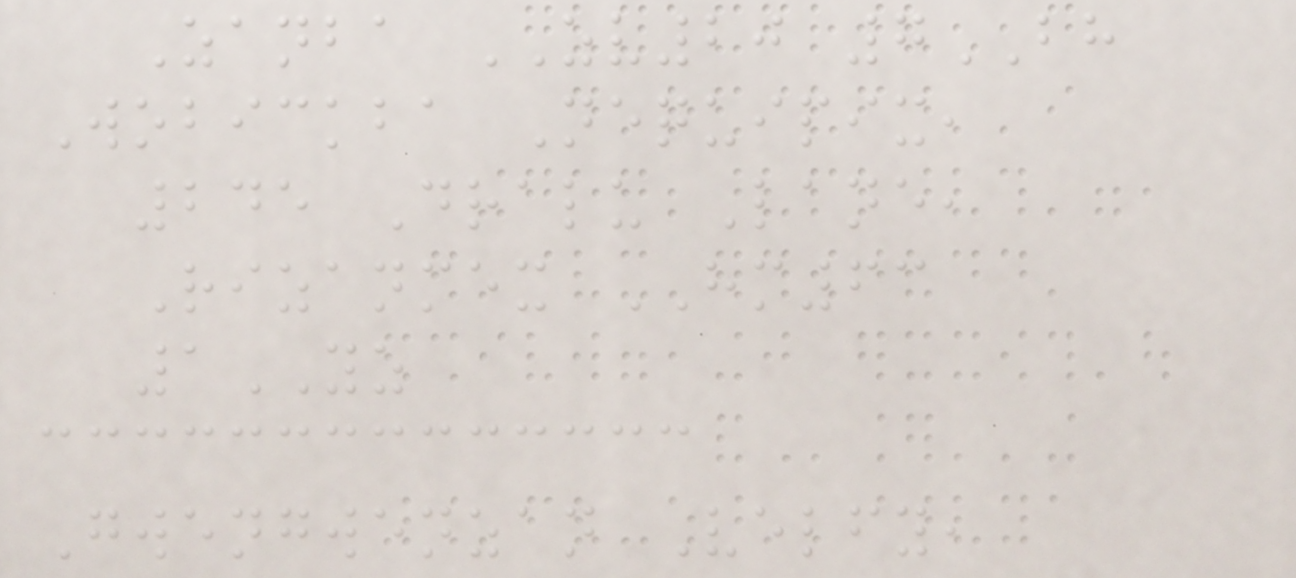Zanba ZV20 7BH
Wobickba Nequipix,
245 Dralu Lane,
Rizanmex HM63
1YZ
Gwengwenzan Velfy,
